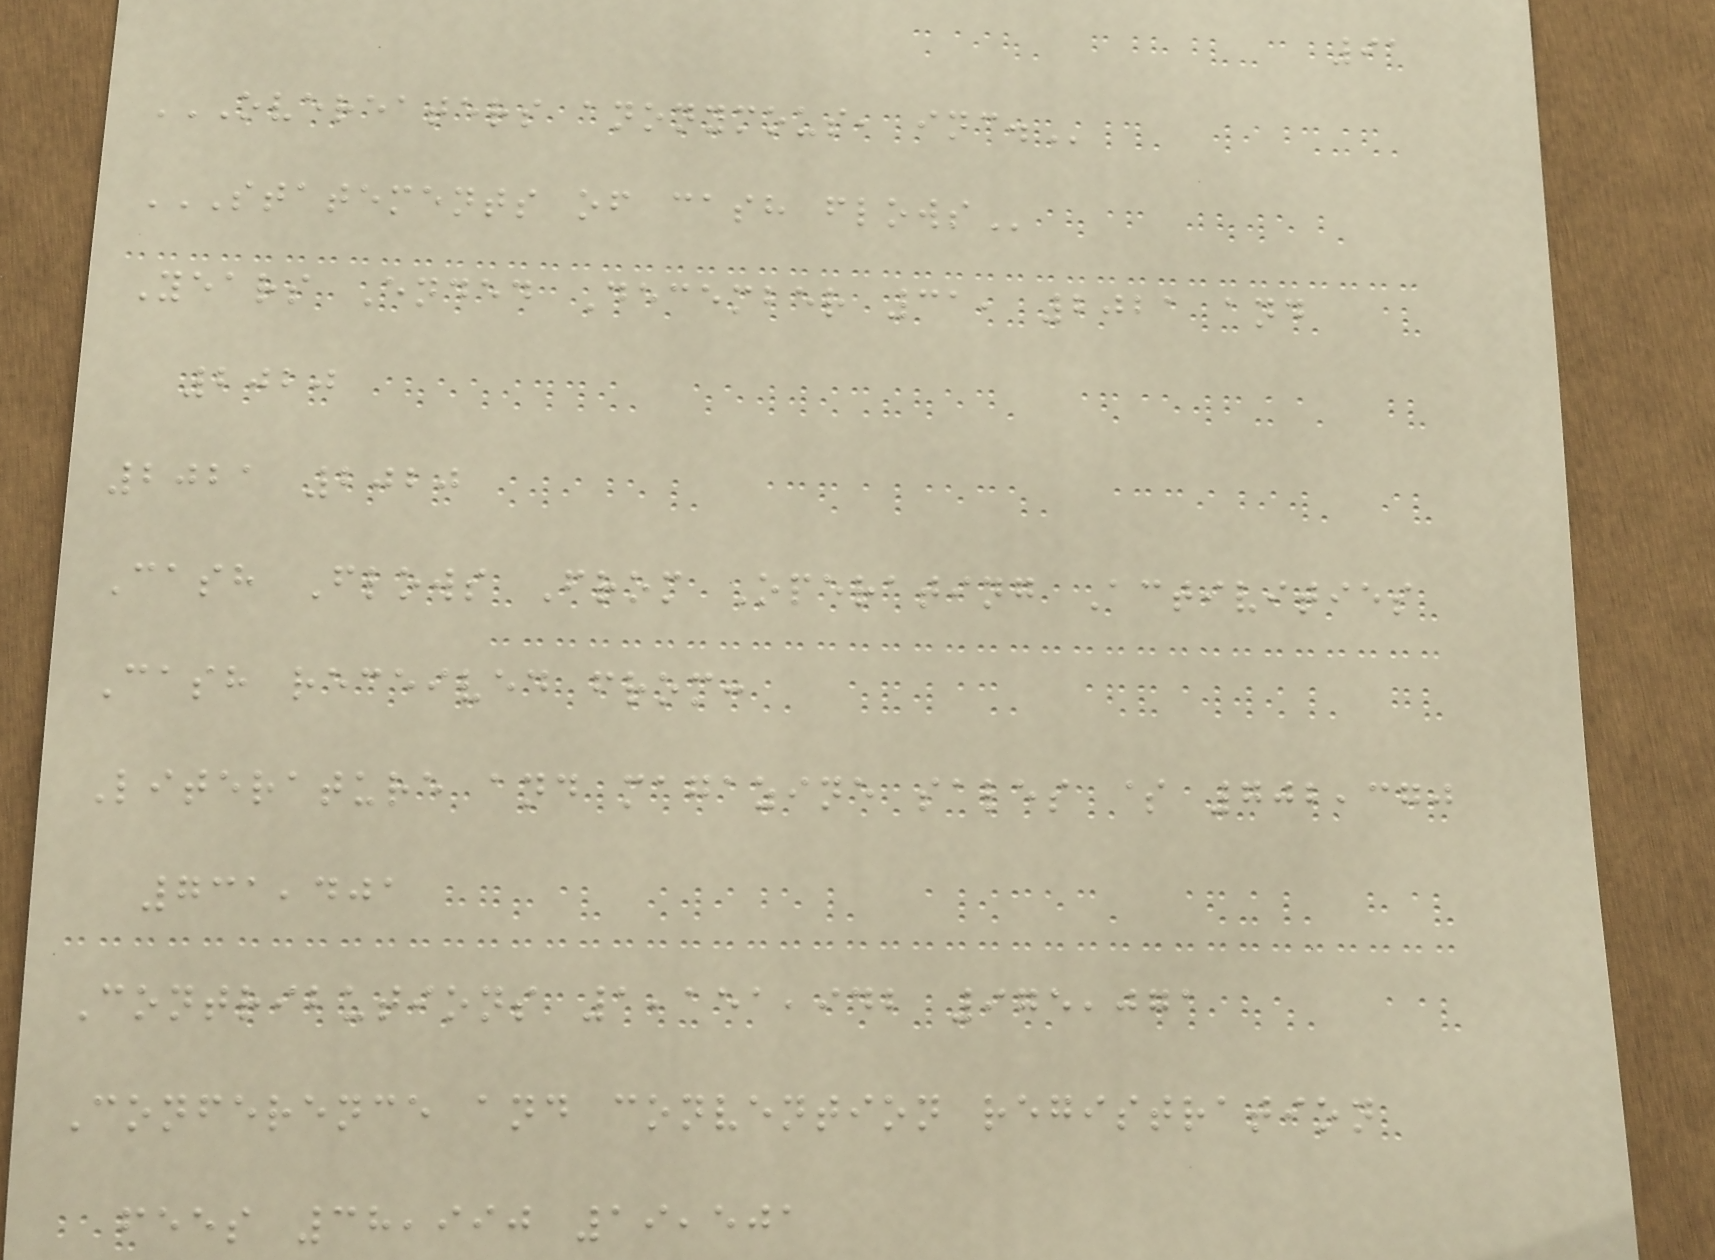91
OVEREATERS ANONYMOUS, INC.
STATEMENTS OF CASH FLOWS
Years Ended December 31, 2021 and
2020
2021 2020
Cash Flows From Operating Activities
Cash received from:
Literature and magazine sales $ 702,370
731,401
Contributions 1,151,942 975,071
Conference and convention registration
fees 38,990 19,501
